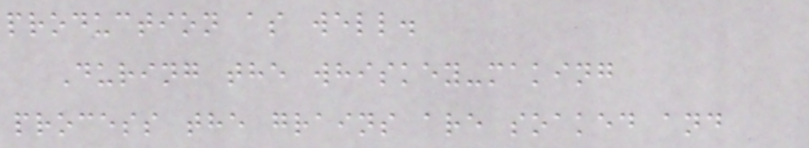production as well.
During the whiskey-making
process the grains are soaked and
